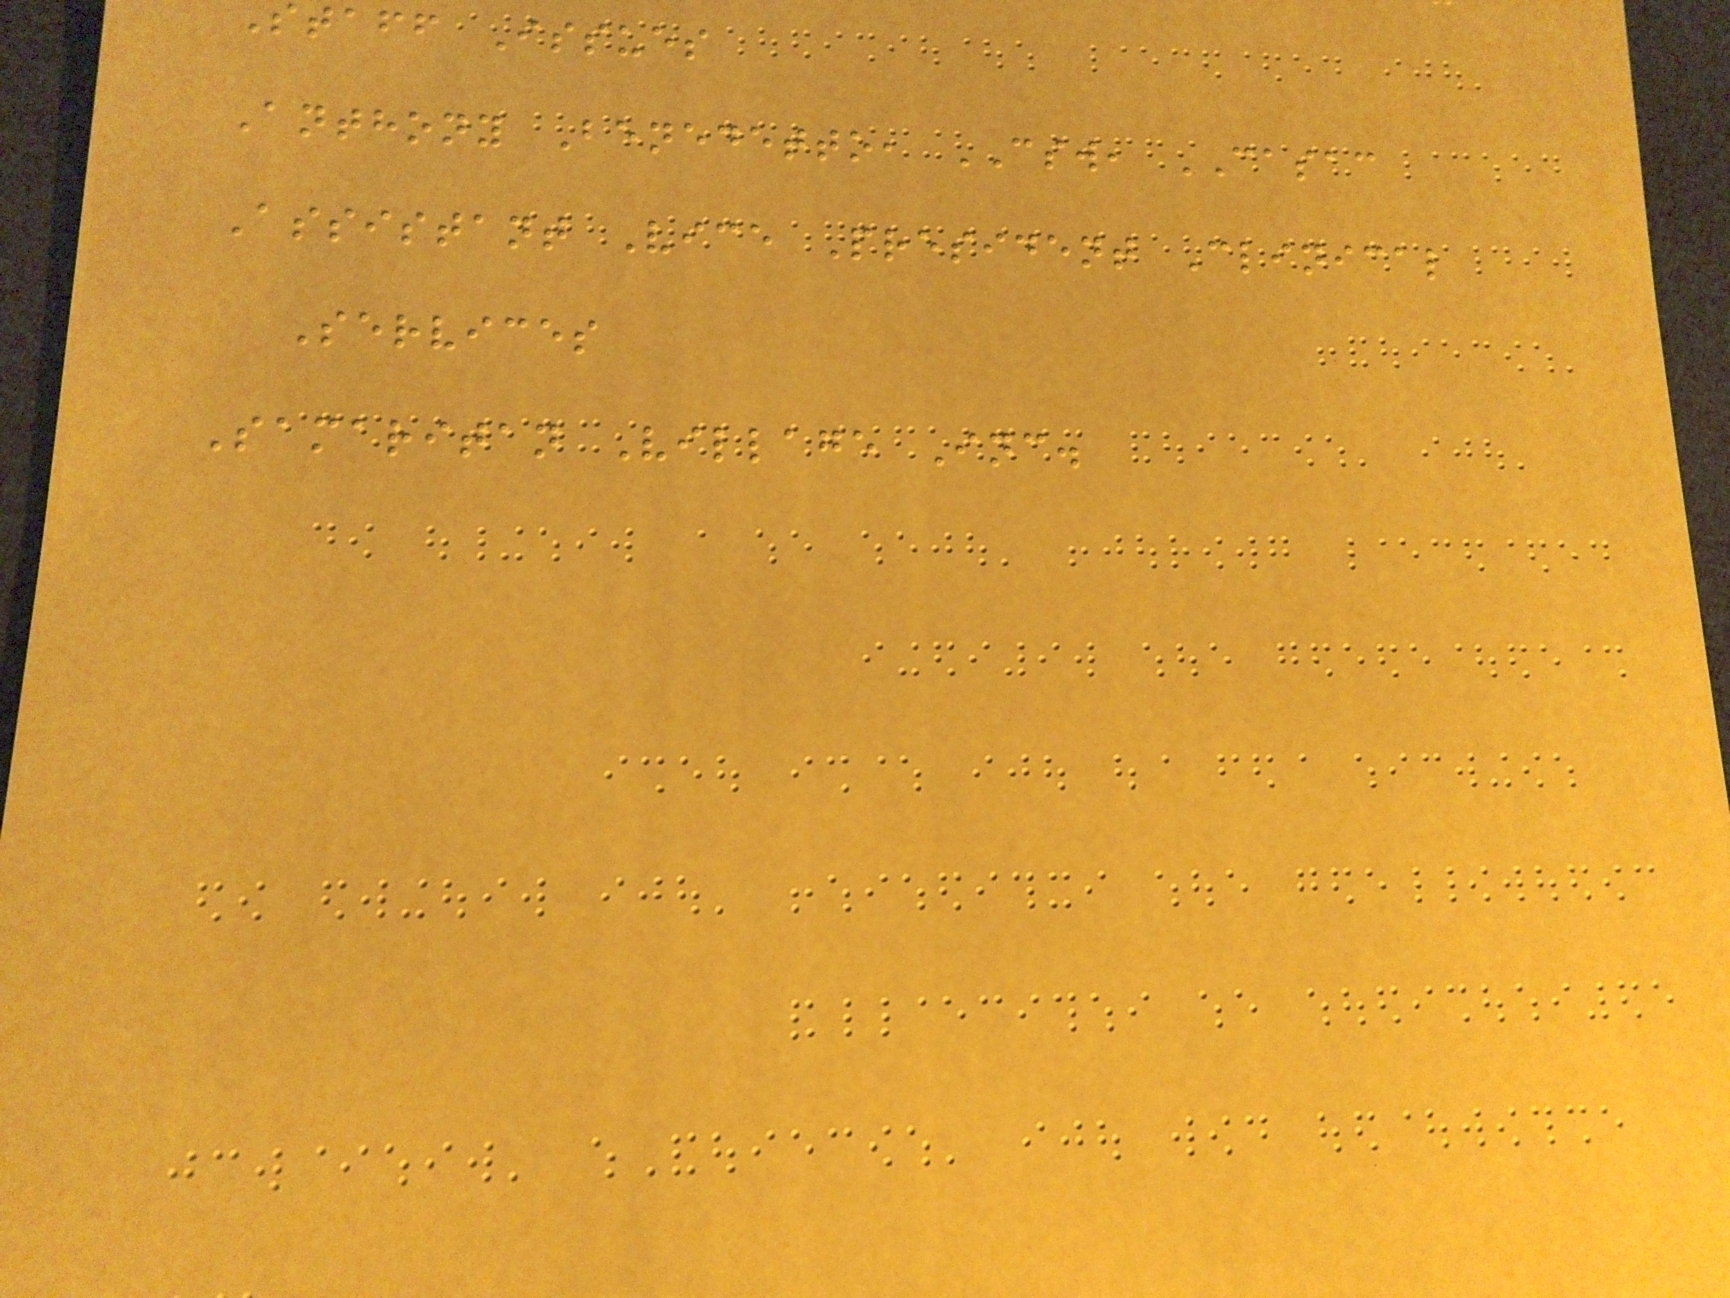staff Issues
Anthony Benedetto, CSW, CASAC
Assistant Vice President Clinical
Services
Samaritan Village Inc.
